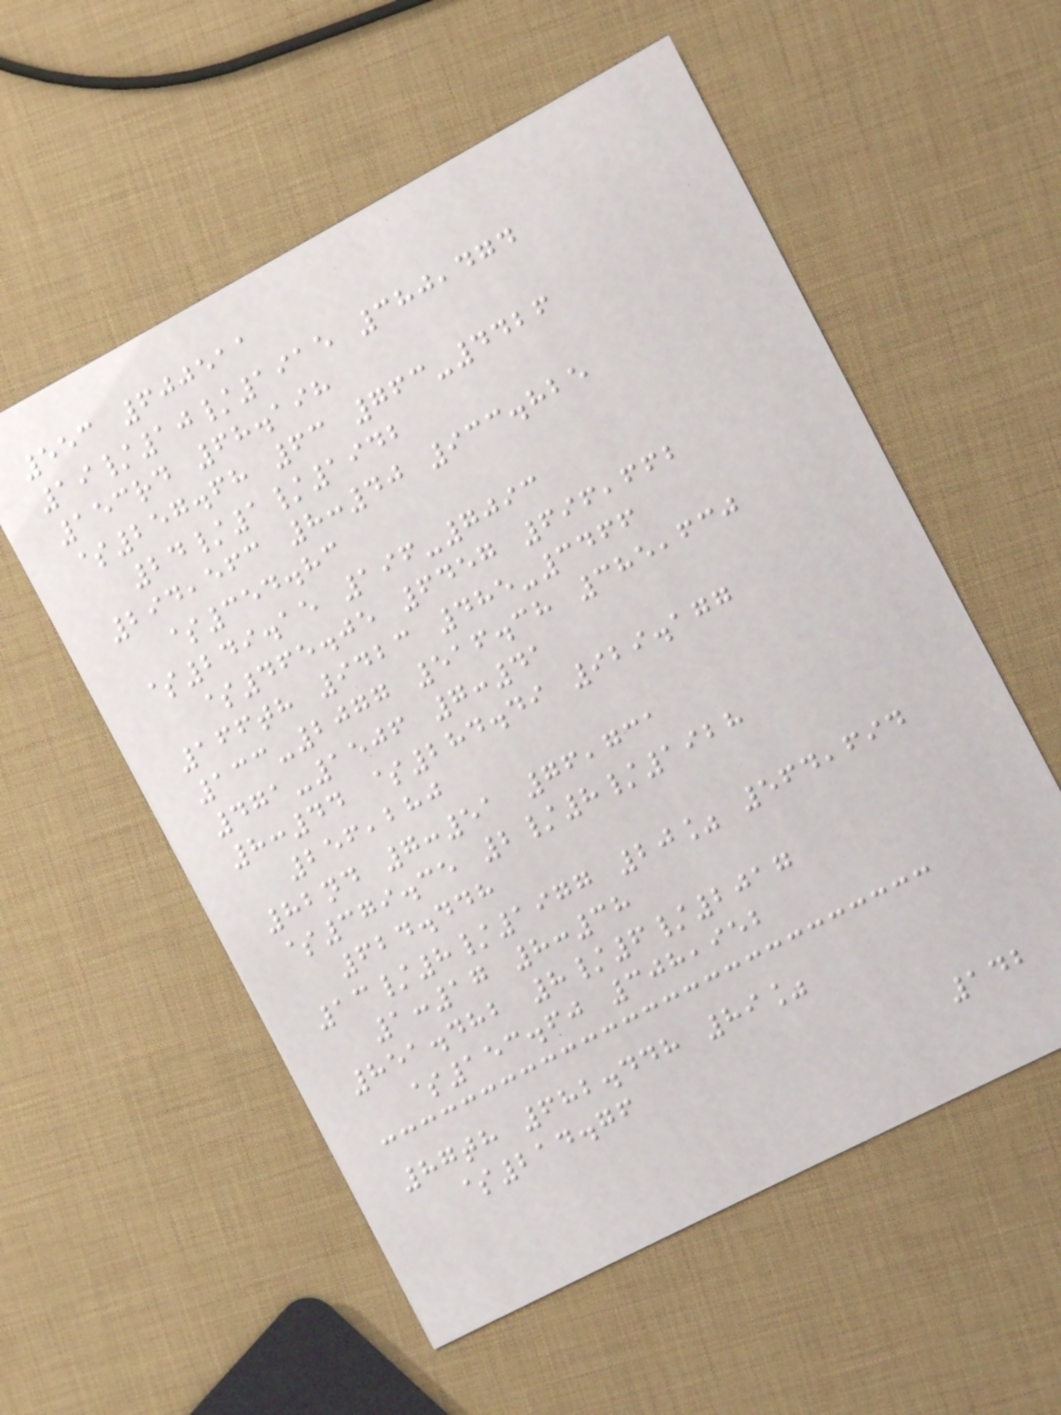553 600511
19/10/1915 380,474
153rd 68.198
$257.68 63 763-4426
24/1/1942
294,563 8:40 933.825
$354.83
$249.15 196-7093
$465.05 6457 696,662
166th 9423 485-3466
133-2077 516.38 385,630
471-1506 7:41
8:44 $284.49 929.177
256,280
82nd 7:51 76,731
$379.35 2/8/1928
624.448
13/8/1977 20% 564,694
1:17 8:38
851.482 8/6/2017
$153.60 308,952
87th 682.448 89%
$214.76
142
